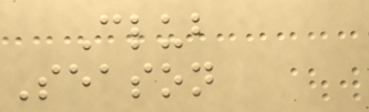Club
Season
